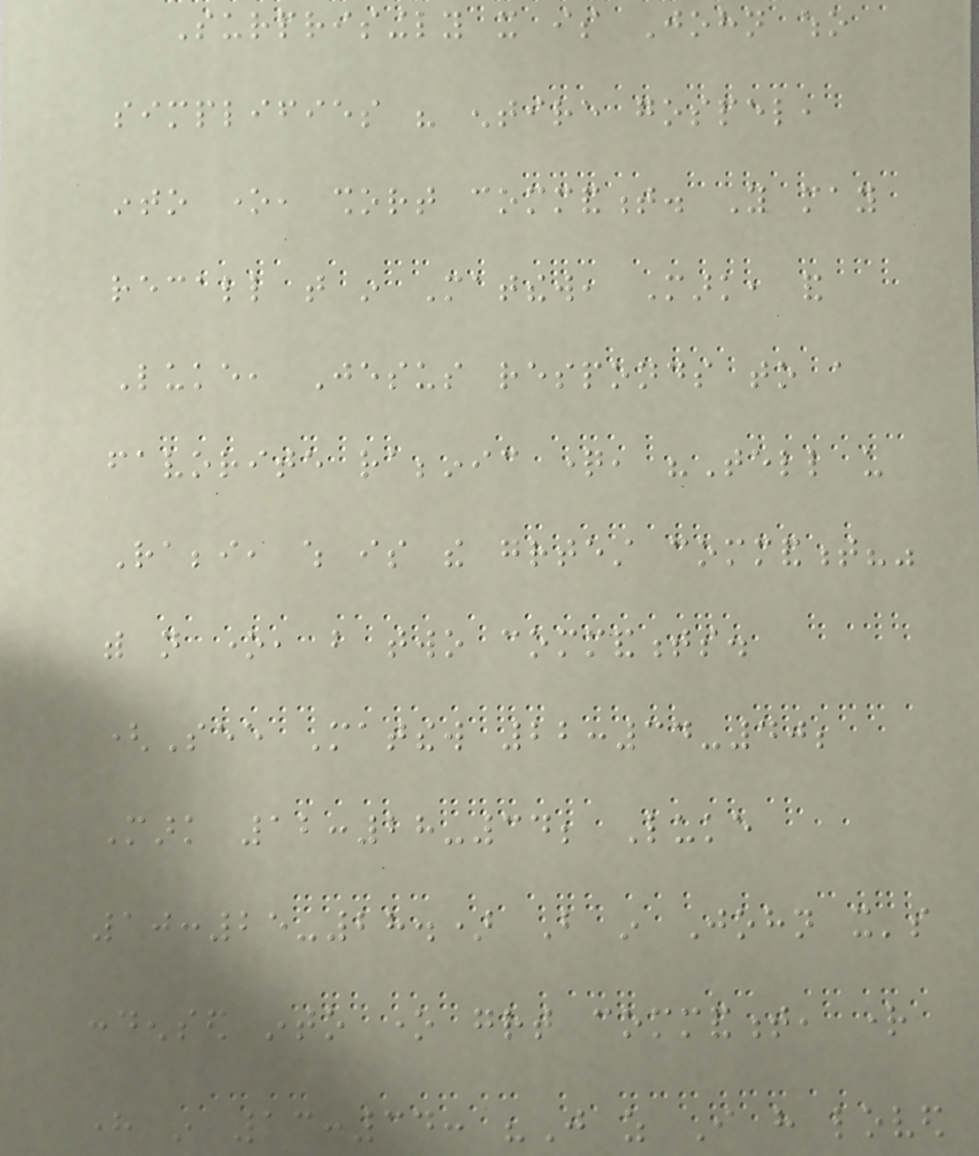Surprisingly it is John who
simplifies his entire gospel,
into one, short commandment. You may
recall that in Matthew, Mark, and
Luke, Jesus responds to a
favorite rabbinic question, "Tell us
Rabbi, which is the greatest commandment?"
with not one, but two commandments.
(See Matthew 22:34-40;
Mark 12:28-34; Luke
10:25-28.) But in John it's
condensed into one great commandment, right
here in 13:34: "Just as I have loved
